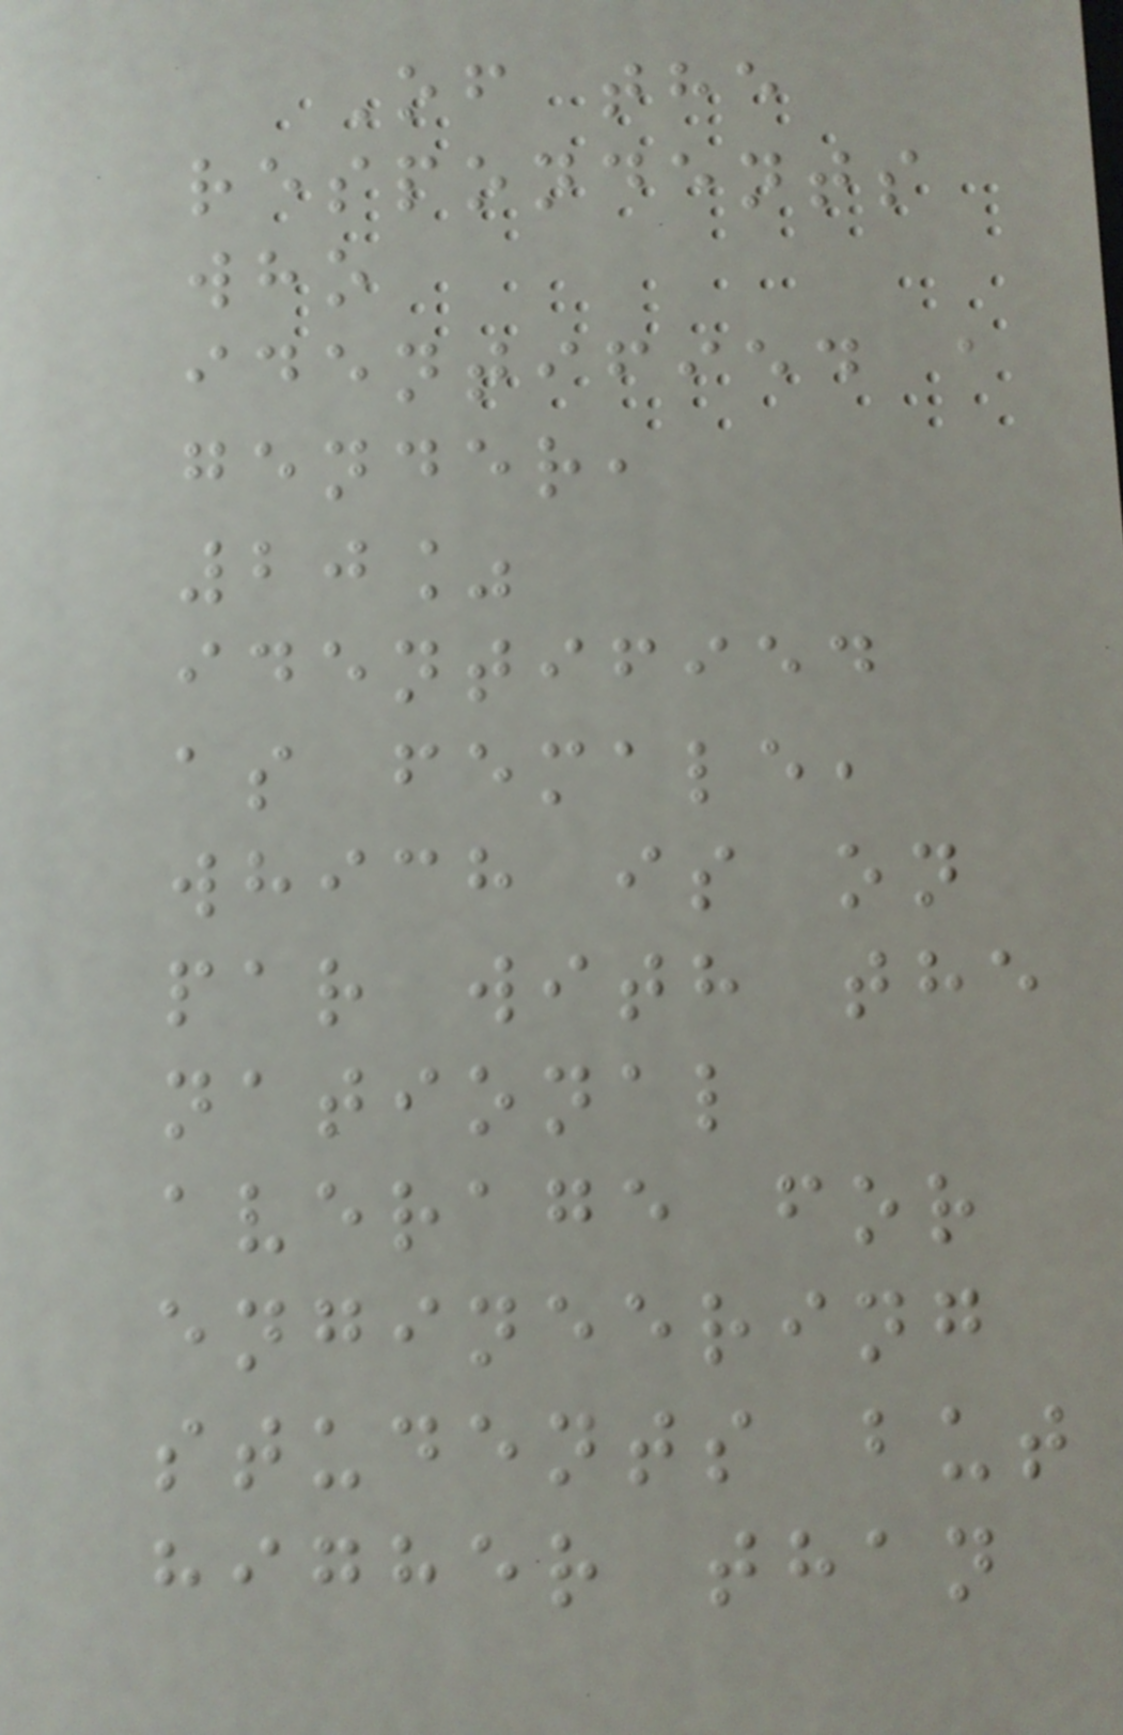Of the
respondents
who
identified a
gender,
20%
identified
as female,
which is on
par with the
national
average for
engineering
students but
higher than
